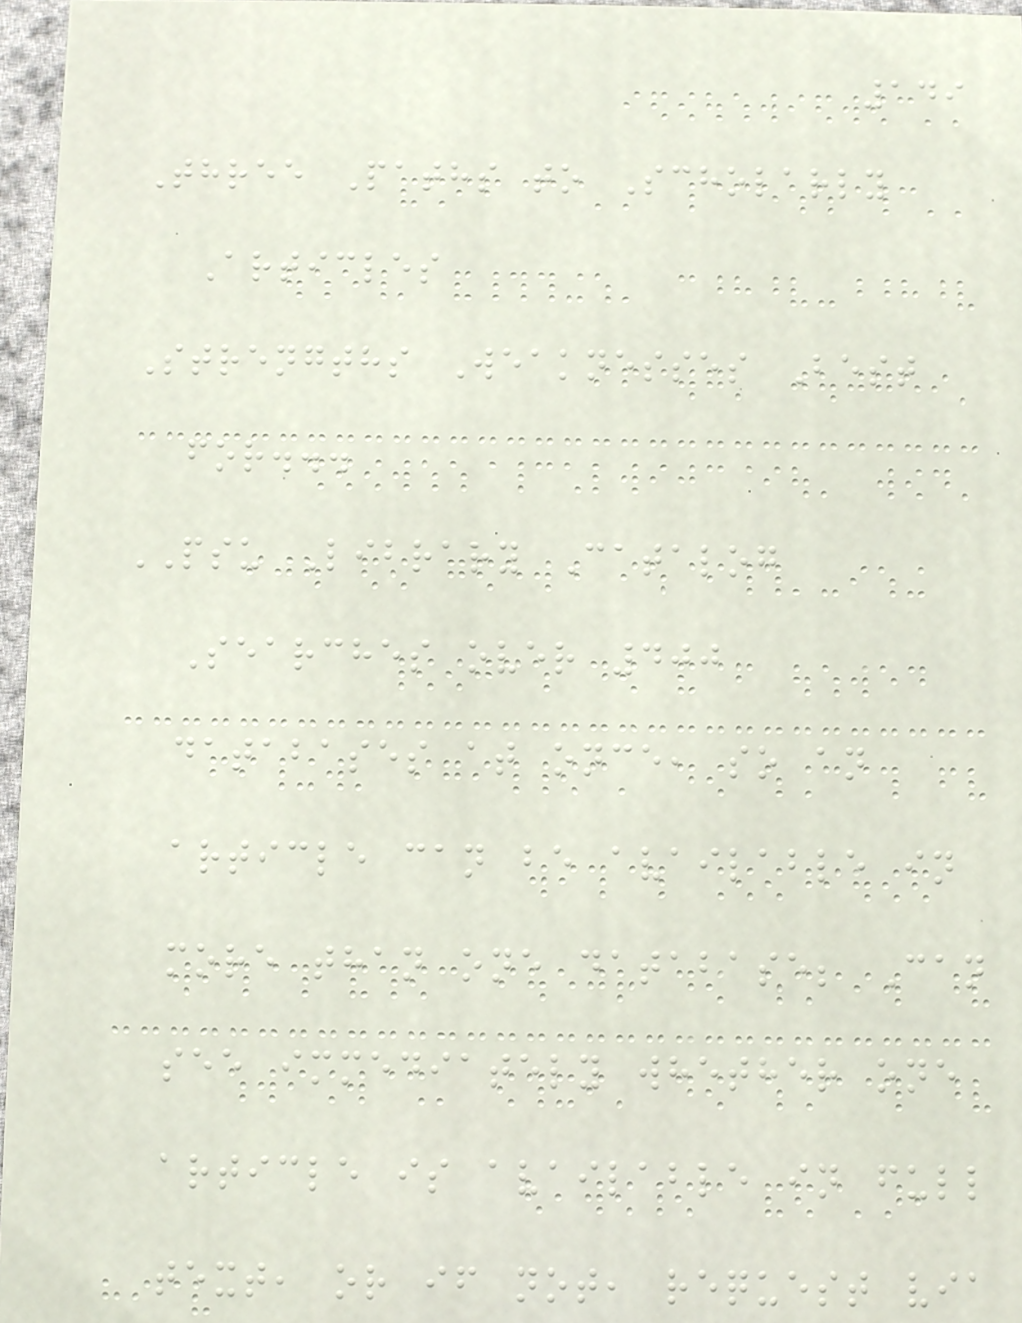149
Three Paths to Scholarly
Articles
Strengths Weaknesses Best
for...
PSU Library Catalog
Searches over 400
databases at once, so an
article can be available in
more than one database; Can
see immediately whether one
article is available in full
text, or if not, request via
